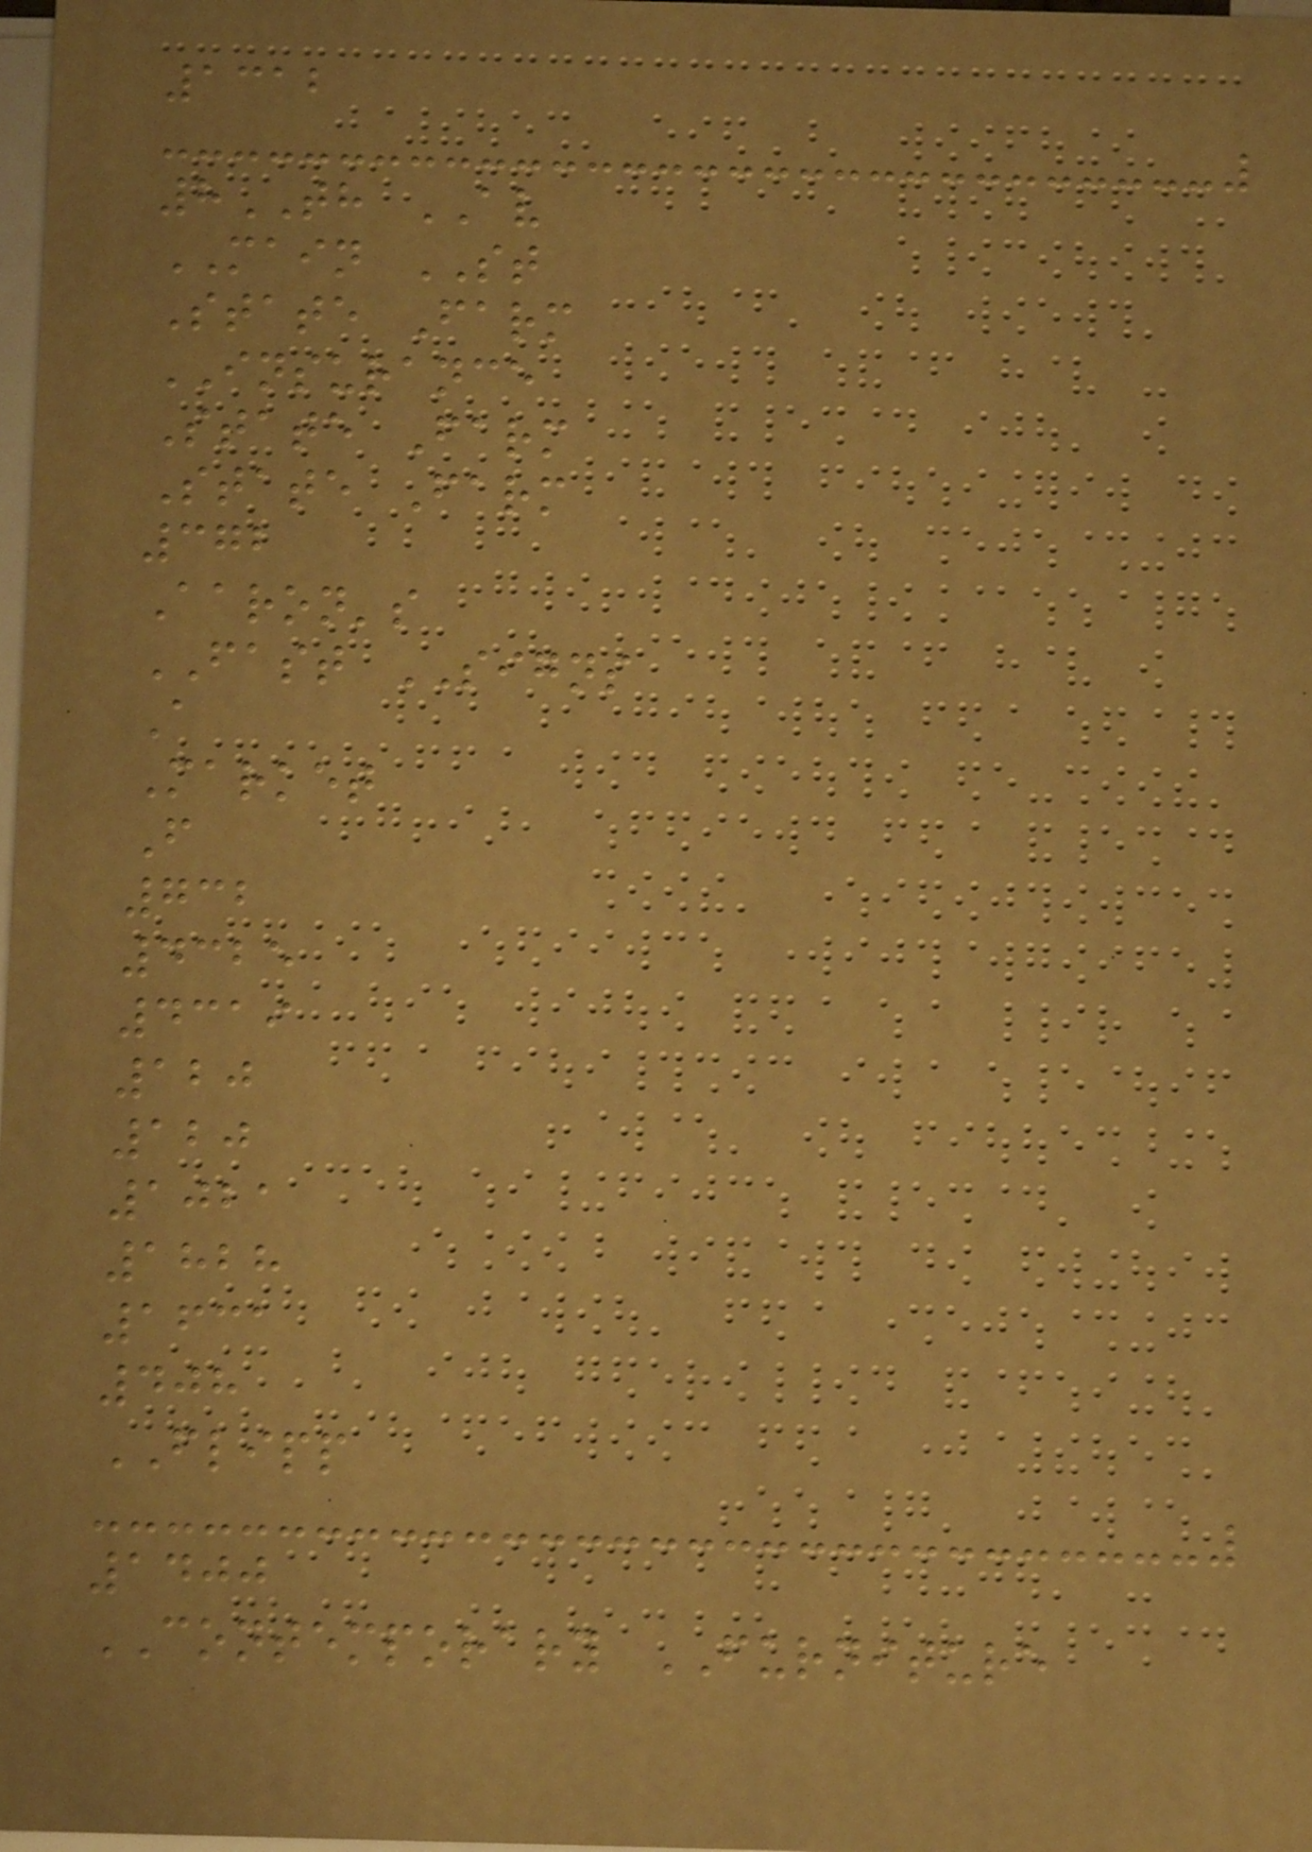1312
8TH AV
MAIN ST
State Farm
INSURANCE
State Farm
State Farm
372
Aaron's
FAST SIGNS
A
Market
F
732
4325
4319
120
120
1021
1828
1631
408
FLIPP
1400
CONTEMPORARY FURNITURE
